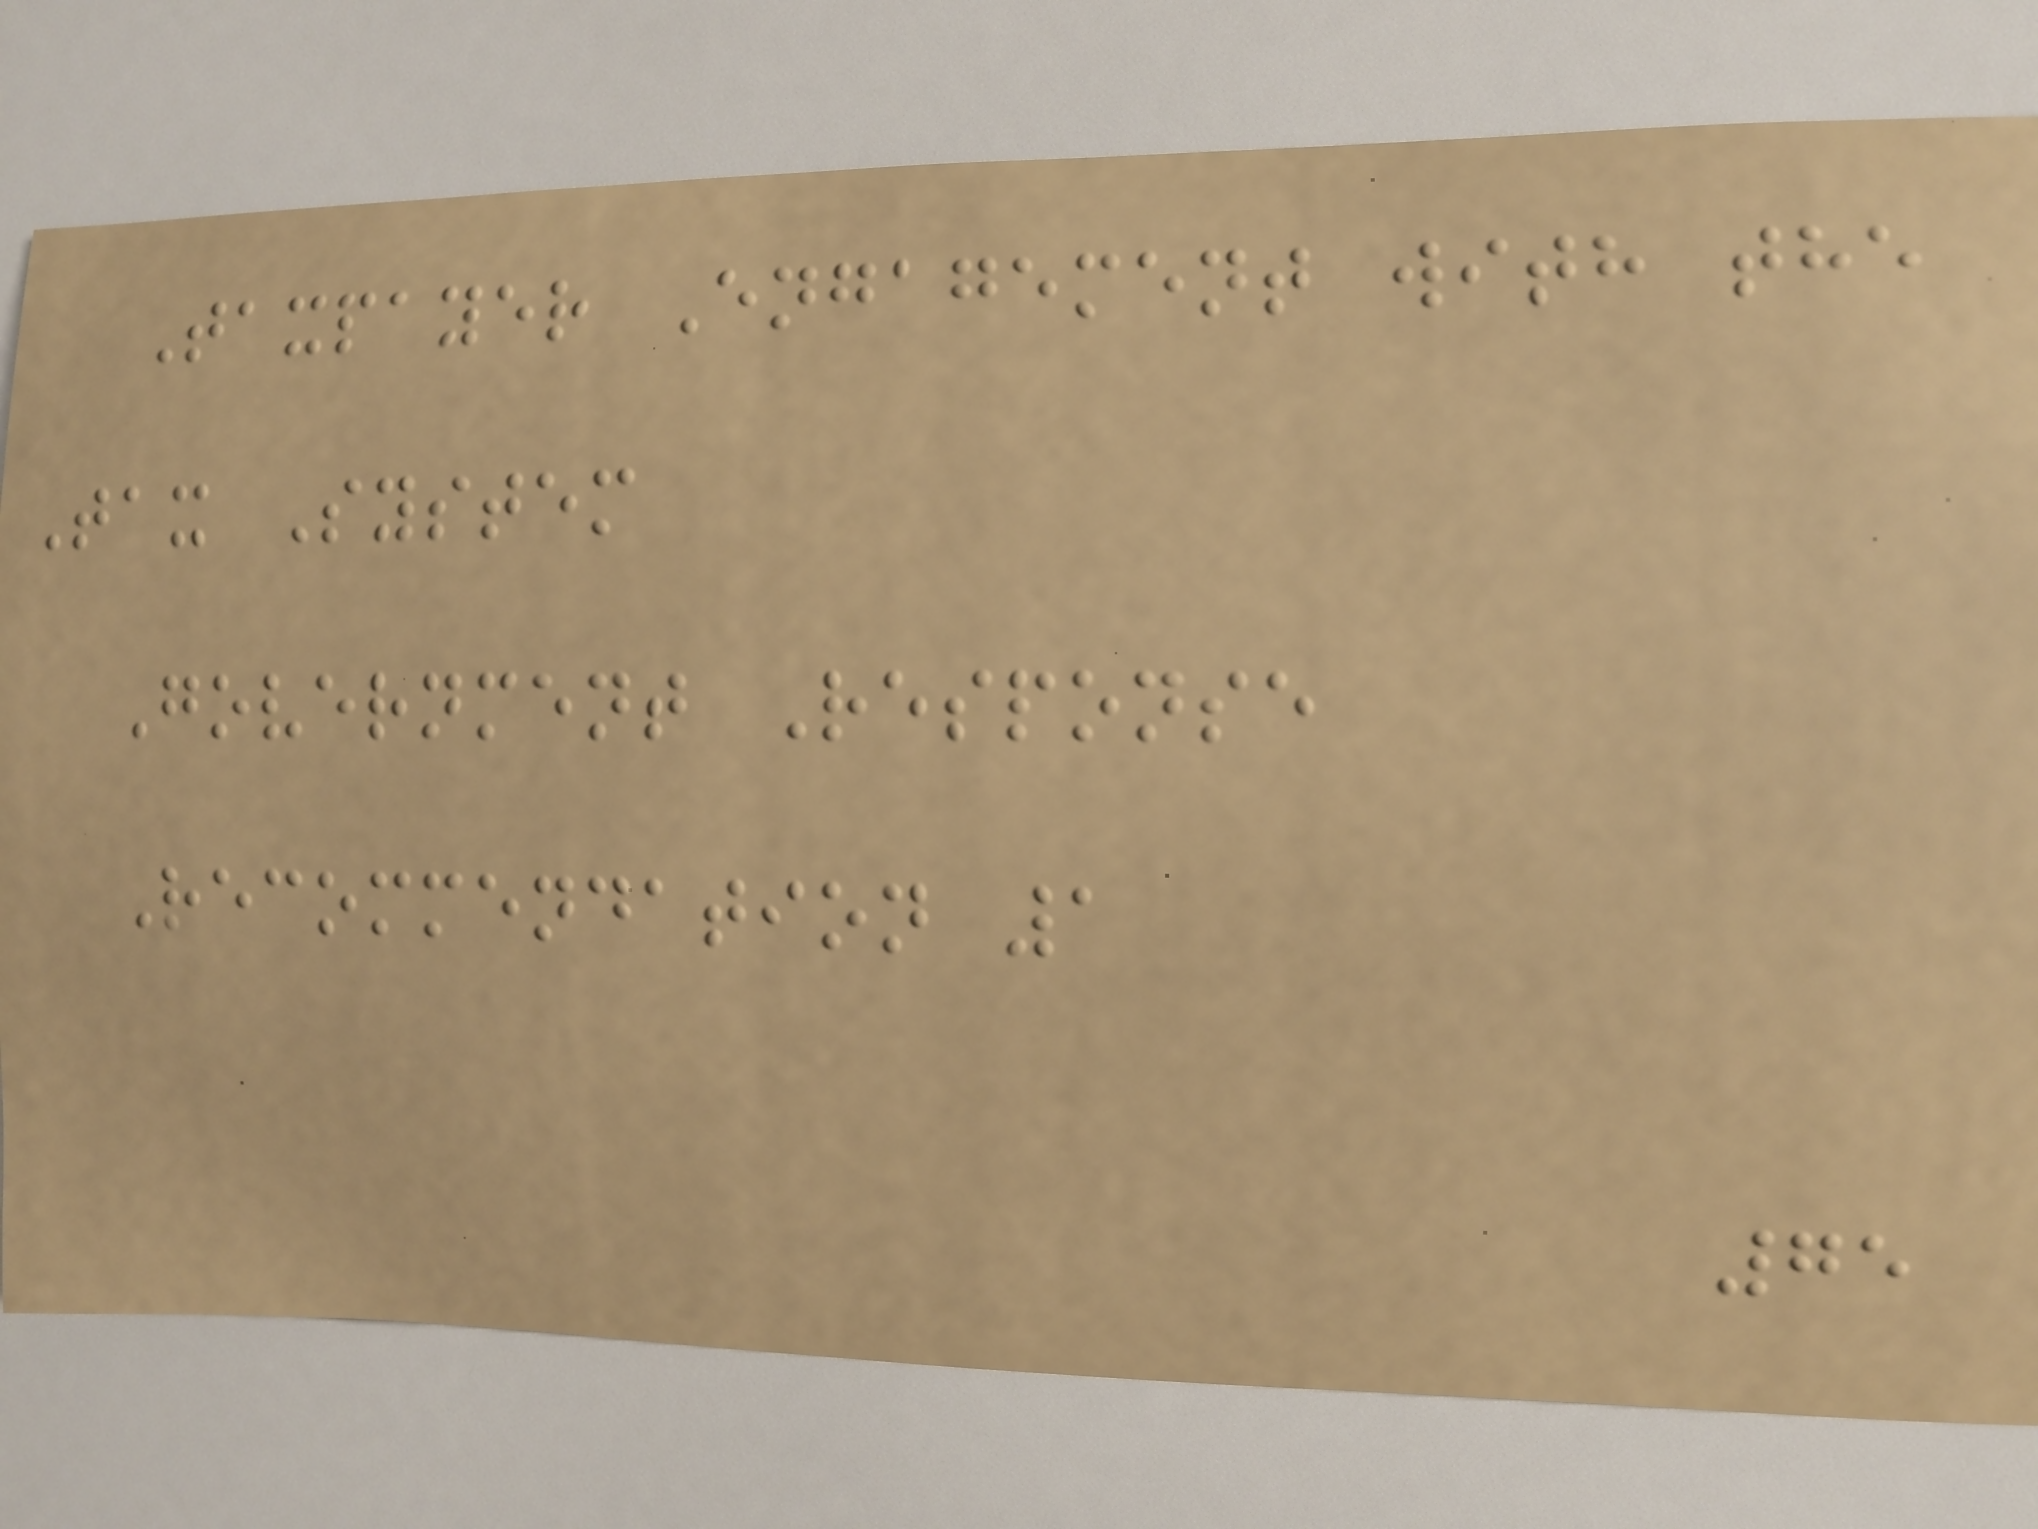Taxpayer Engagement with the
Tax System
Government Response
Recommendation 1
75
